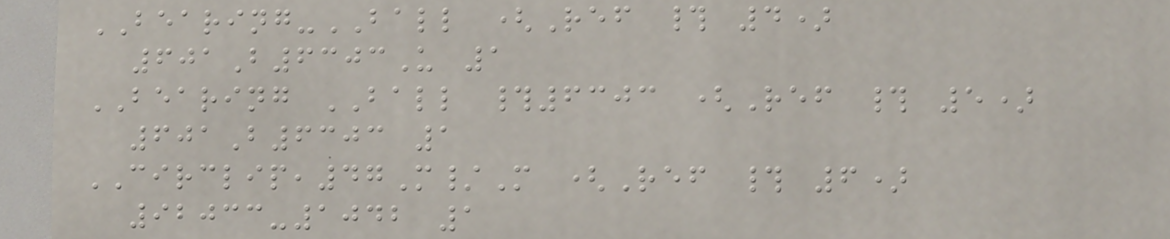BEARING-BALL (Ref # 4)
601B6303U 1
BEARING BALL #6303 (Ref # 5)
601B6303 1
CIRCLIP,47M/M (Ref # 6)
92033-1042 1
